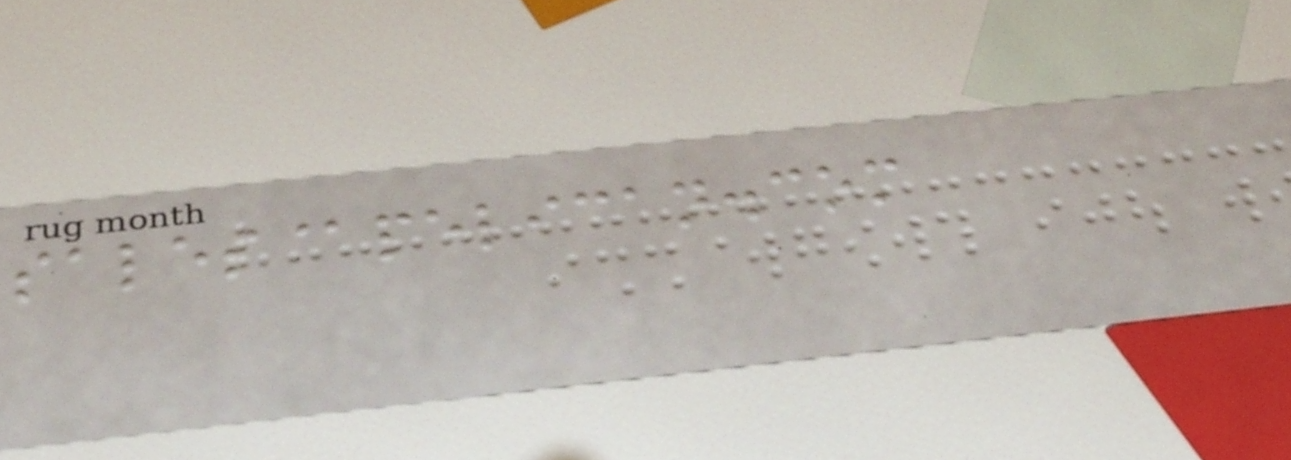sales@pelican.com
